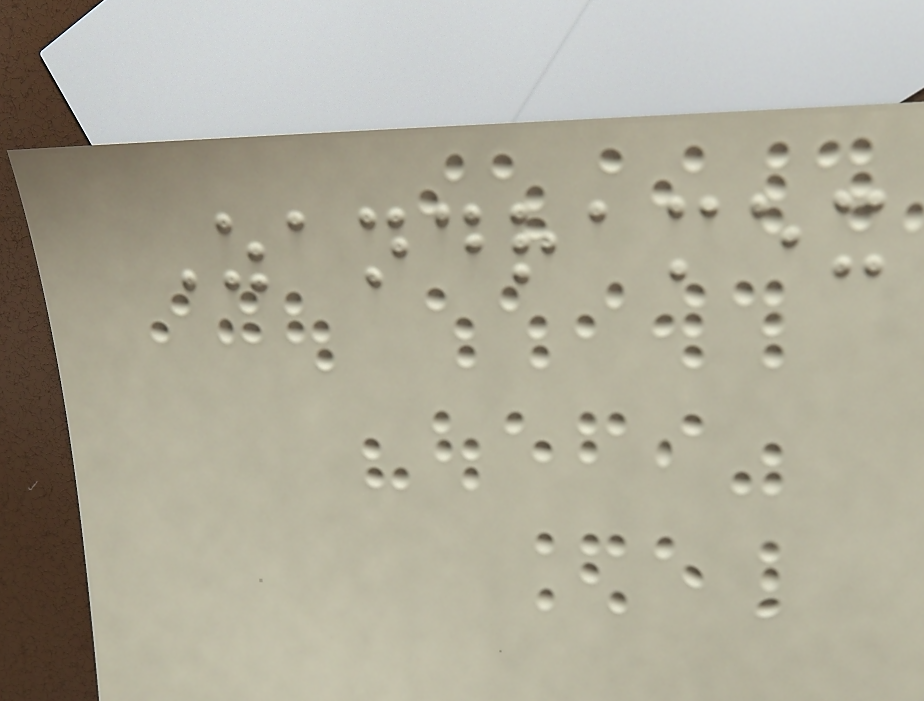Zandramex
